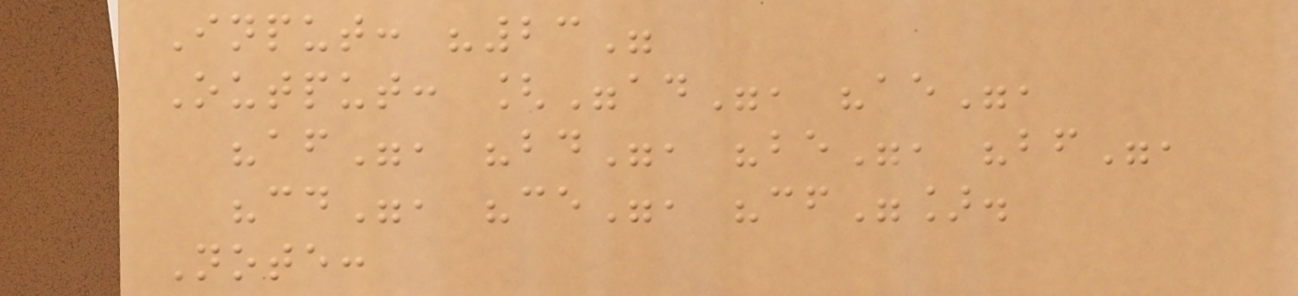Input: "23"
Output: ["ad", "ae",
"af", "bd", "be", "bf",
"cd", "ce", "cf"].
Note:
